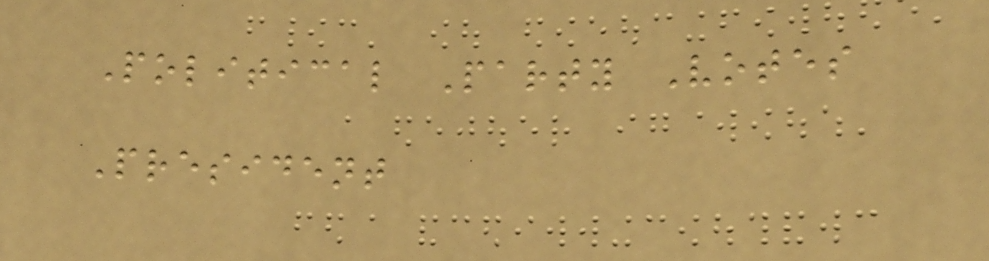Political Party Votes
President
